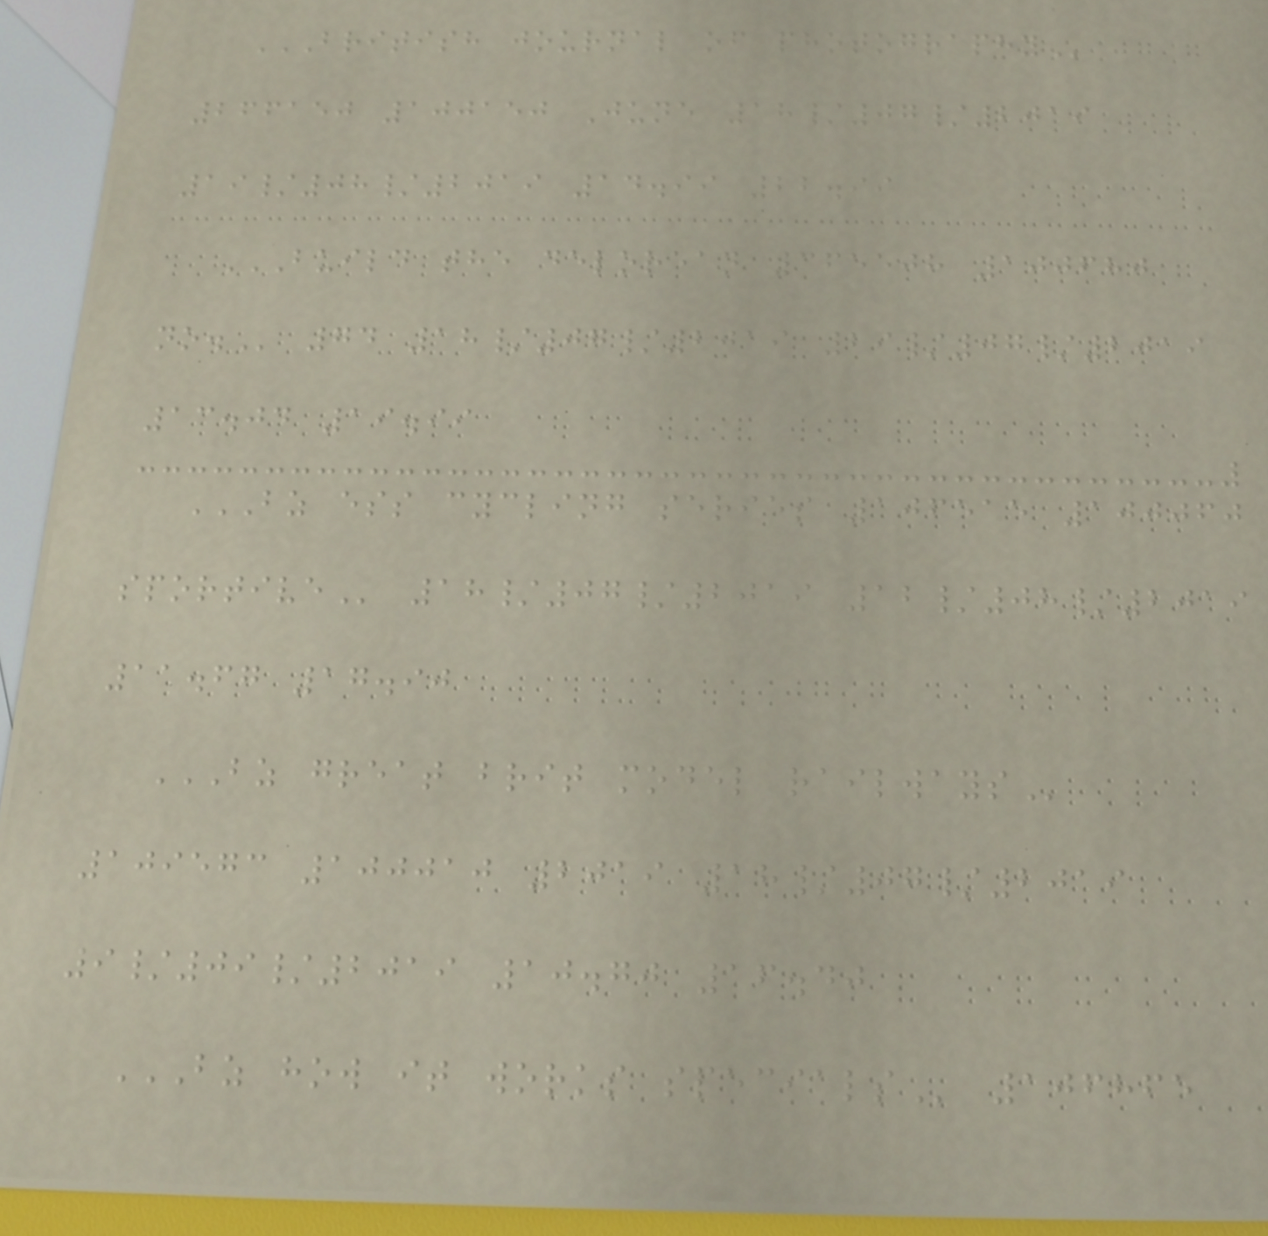BRITISH JOURNAL OF PHOTOGRAPHY
266150 100150 June 18/07/2019
19/08/2019 14.99 22.99
BUILD THE DELOREAN 365508 100680
NO. 74 18/07/2019 29/07/2019
13.04 19.99
BZ ESS CYCLING SERIES 106515 100060
SPORTIVE 18/07/2019 12/08/2019
11.67 17.90
BZ GREAT BRIT MODEL RAILWAYS
109573 100010 2019 18/07/2019
9/09/2019 10.70 16.40
BZ HOW IT WORKS SPECIALS 106865
